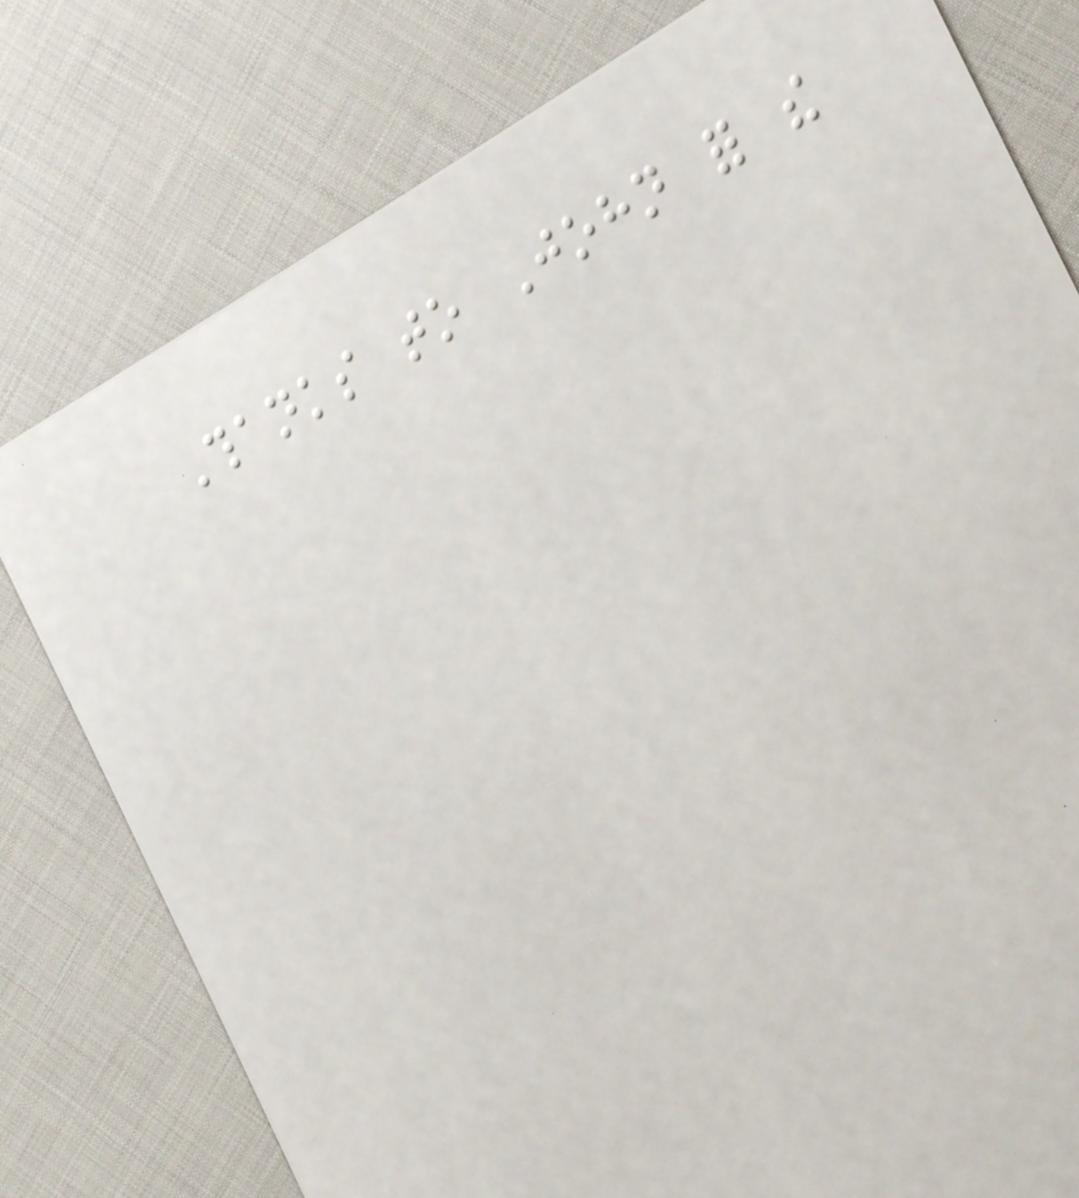Thanks to John for the
